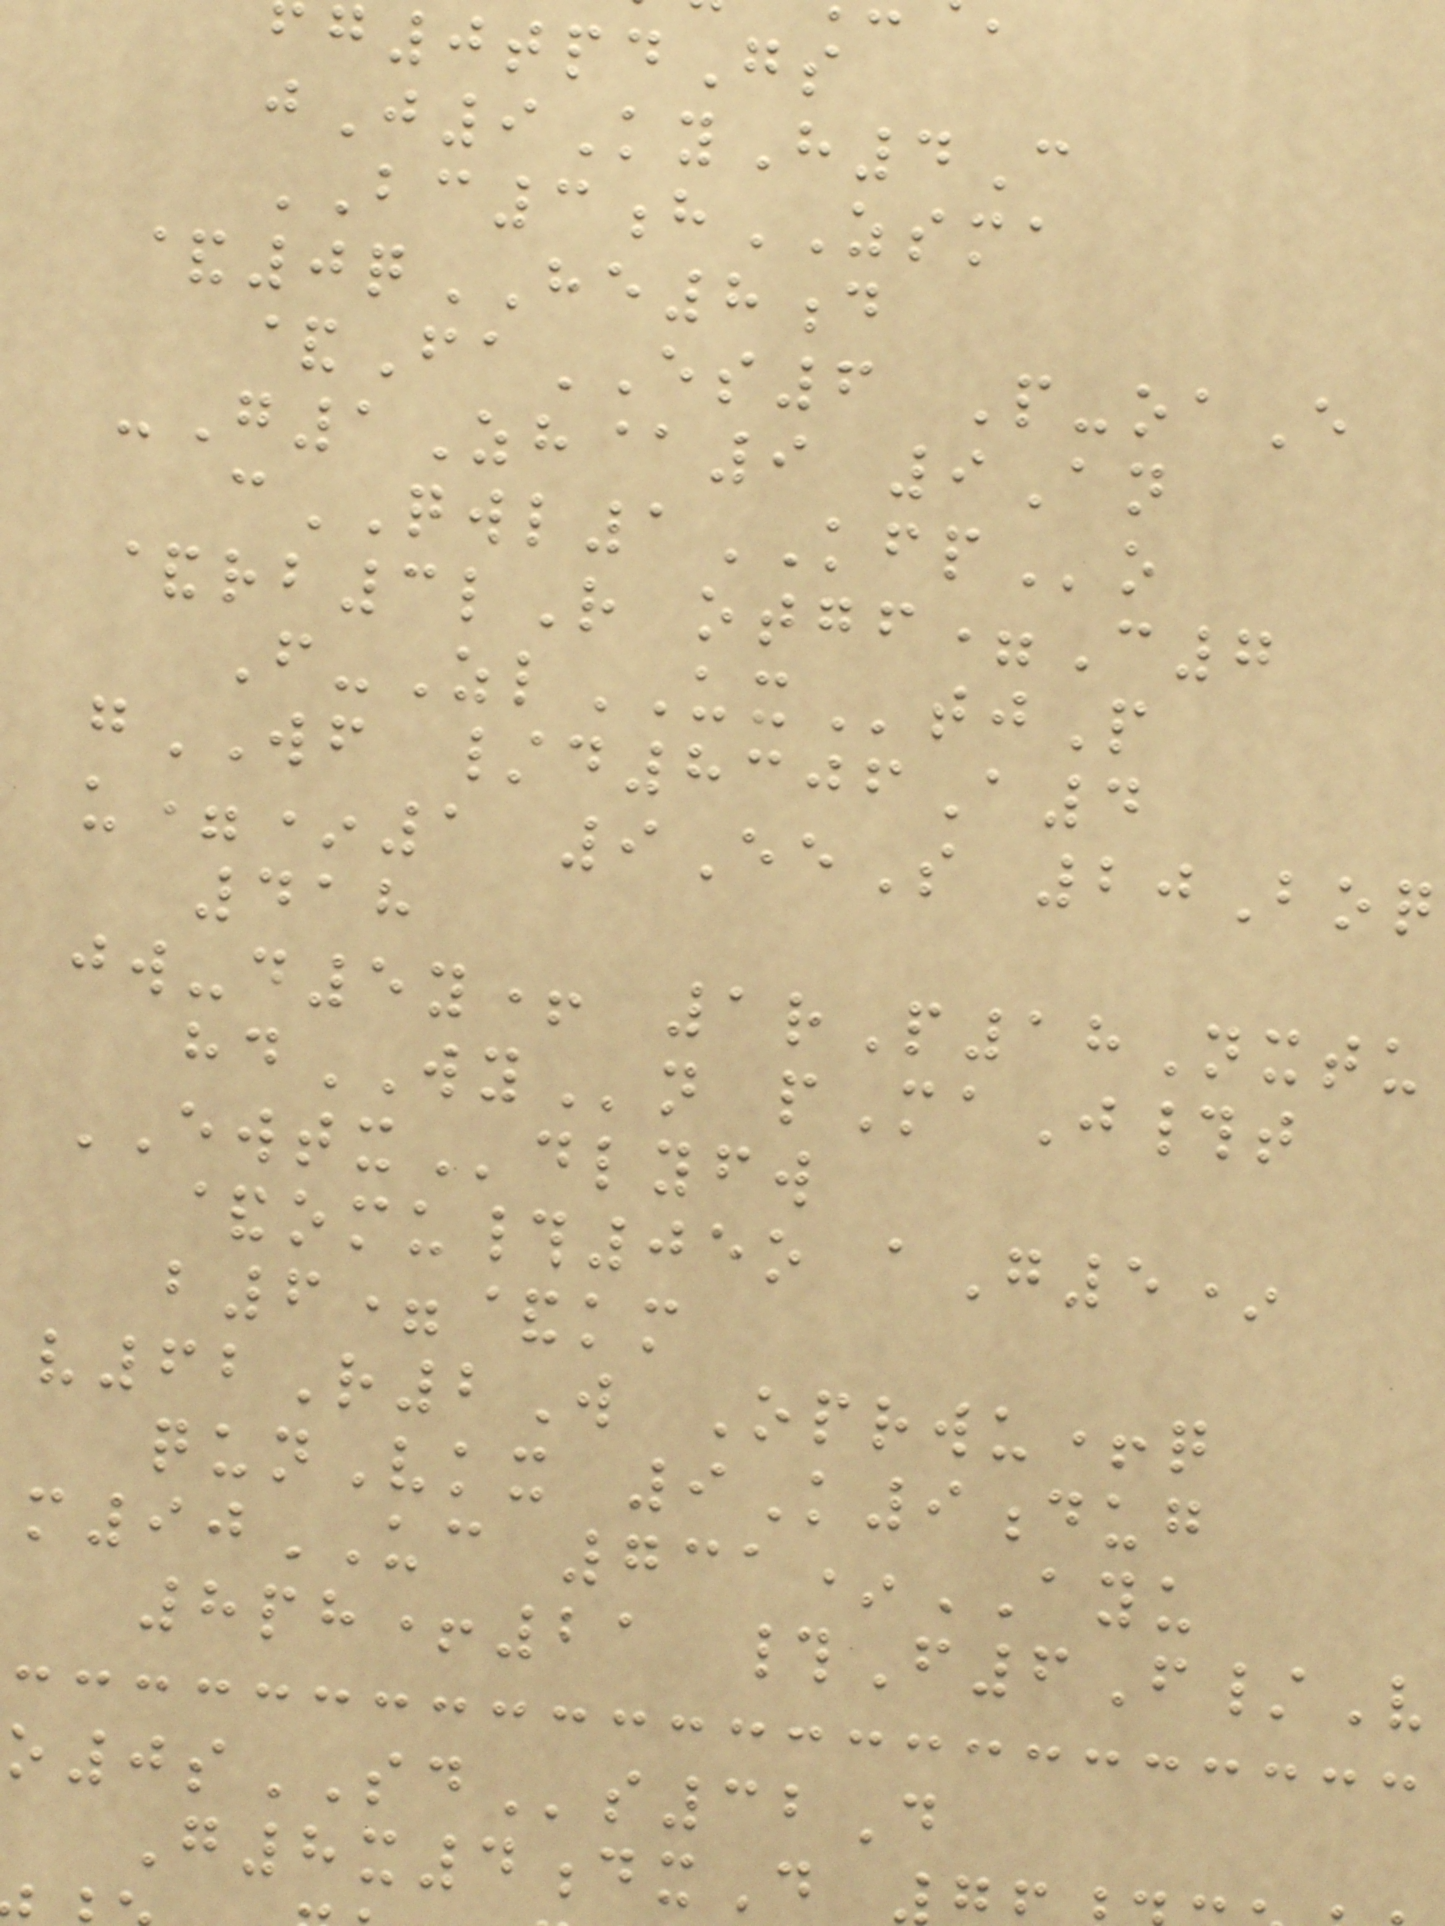g0tpdGs
jJ9KyH4C
BC3hZSMA
&0qHE8d
&FaES6 P-oaE
-G1Zh@9 9An
cQWL1KFPo
&rb3lR otgf=C7
F-ZlUXtjP
gWF /d8306A4
u=*1 9EeS 20Boq
418
jw-d5y+ 1rP18Nxtu
hdWYn pMaJ#t
EWTXdlyfw
&omu#05o aG5*
b6=&km
v62R2W Oprwu+q
qunVkx 9K9dug
m90UC 731*AYU
8ph+21 #F6F/V
o0sSDs32D
G8x4dxD
